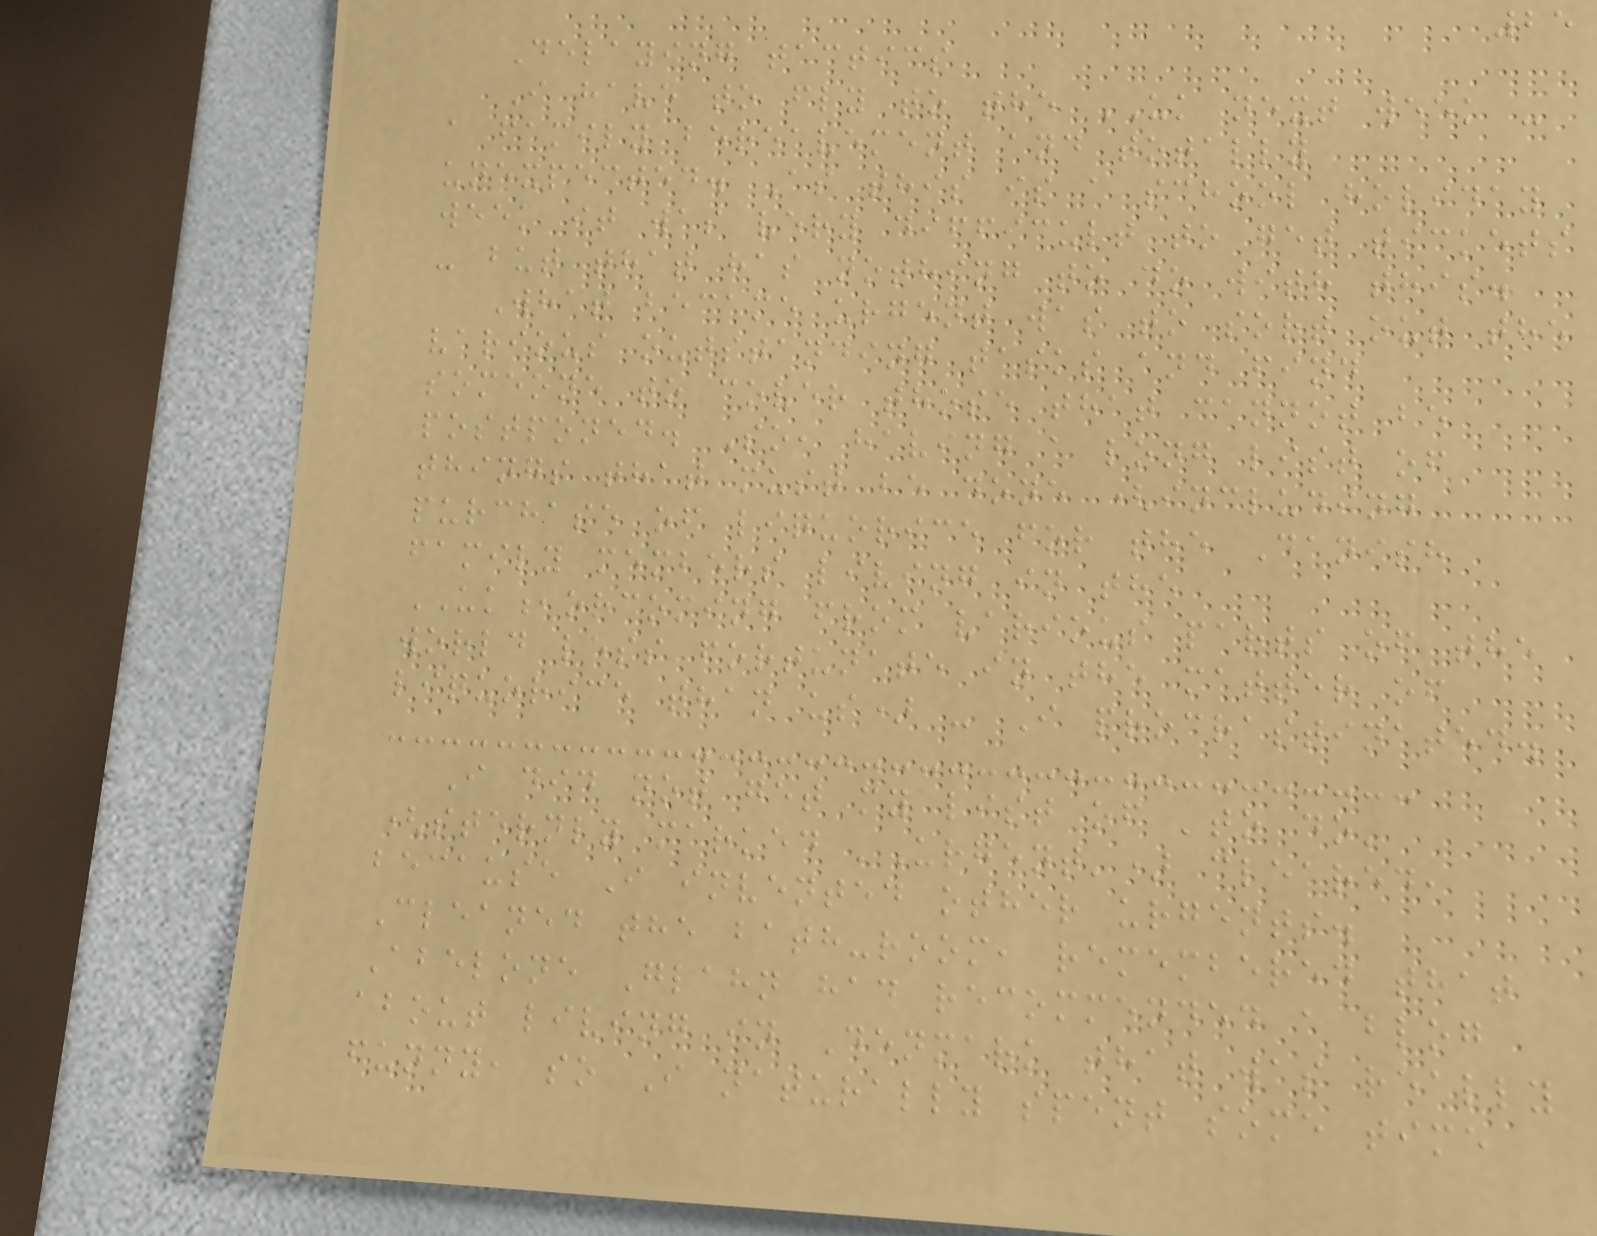25
Delaying tactics
I have to fly to the UK next week -
a family bereavement and totally
unexpected. As this is a school holiday
week it was very difficult to get tickets
- but that has nothing to do with this.
What became urgent was to sort out the
various outstanding tasks and find
someone to cover those that cannot be
postponed. So, having a long list of
things that must be done (including
purchase of liquorice for the Danish
family members living in the
UK,orcoming from various parts of the
world less fortunate in the matter of
liquorice than us) - I procrastinated.
I did not get my list of 'to do'
(sternly marked 'Urgent') cleared,
because I invented other urgents.
Cleaned the bath-room, remembered that
Abelone Glahn had recommended a blog
about living in Denmark that was really
funny, so I naturally spent some time
